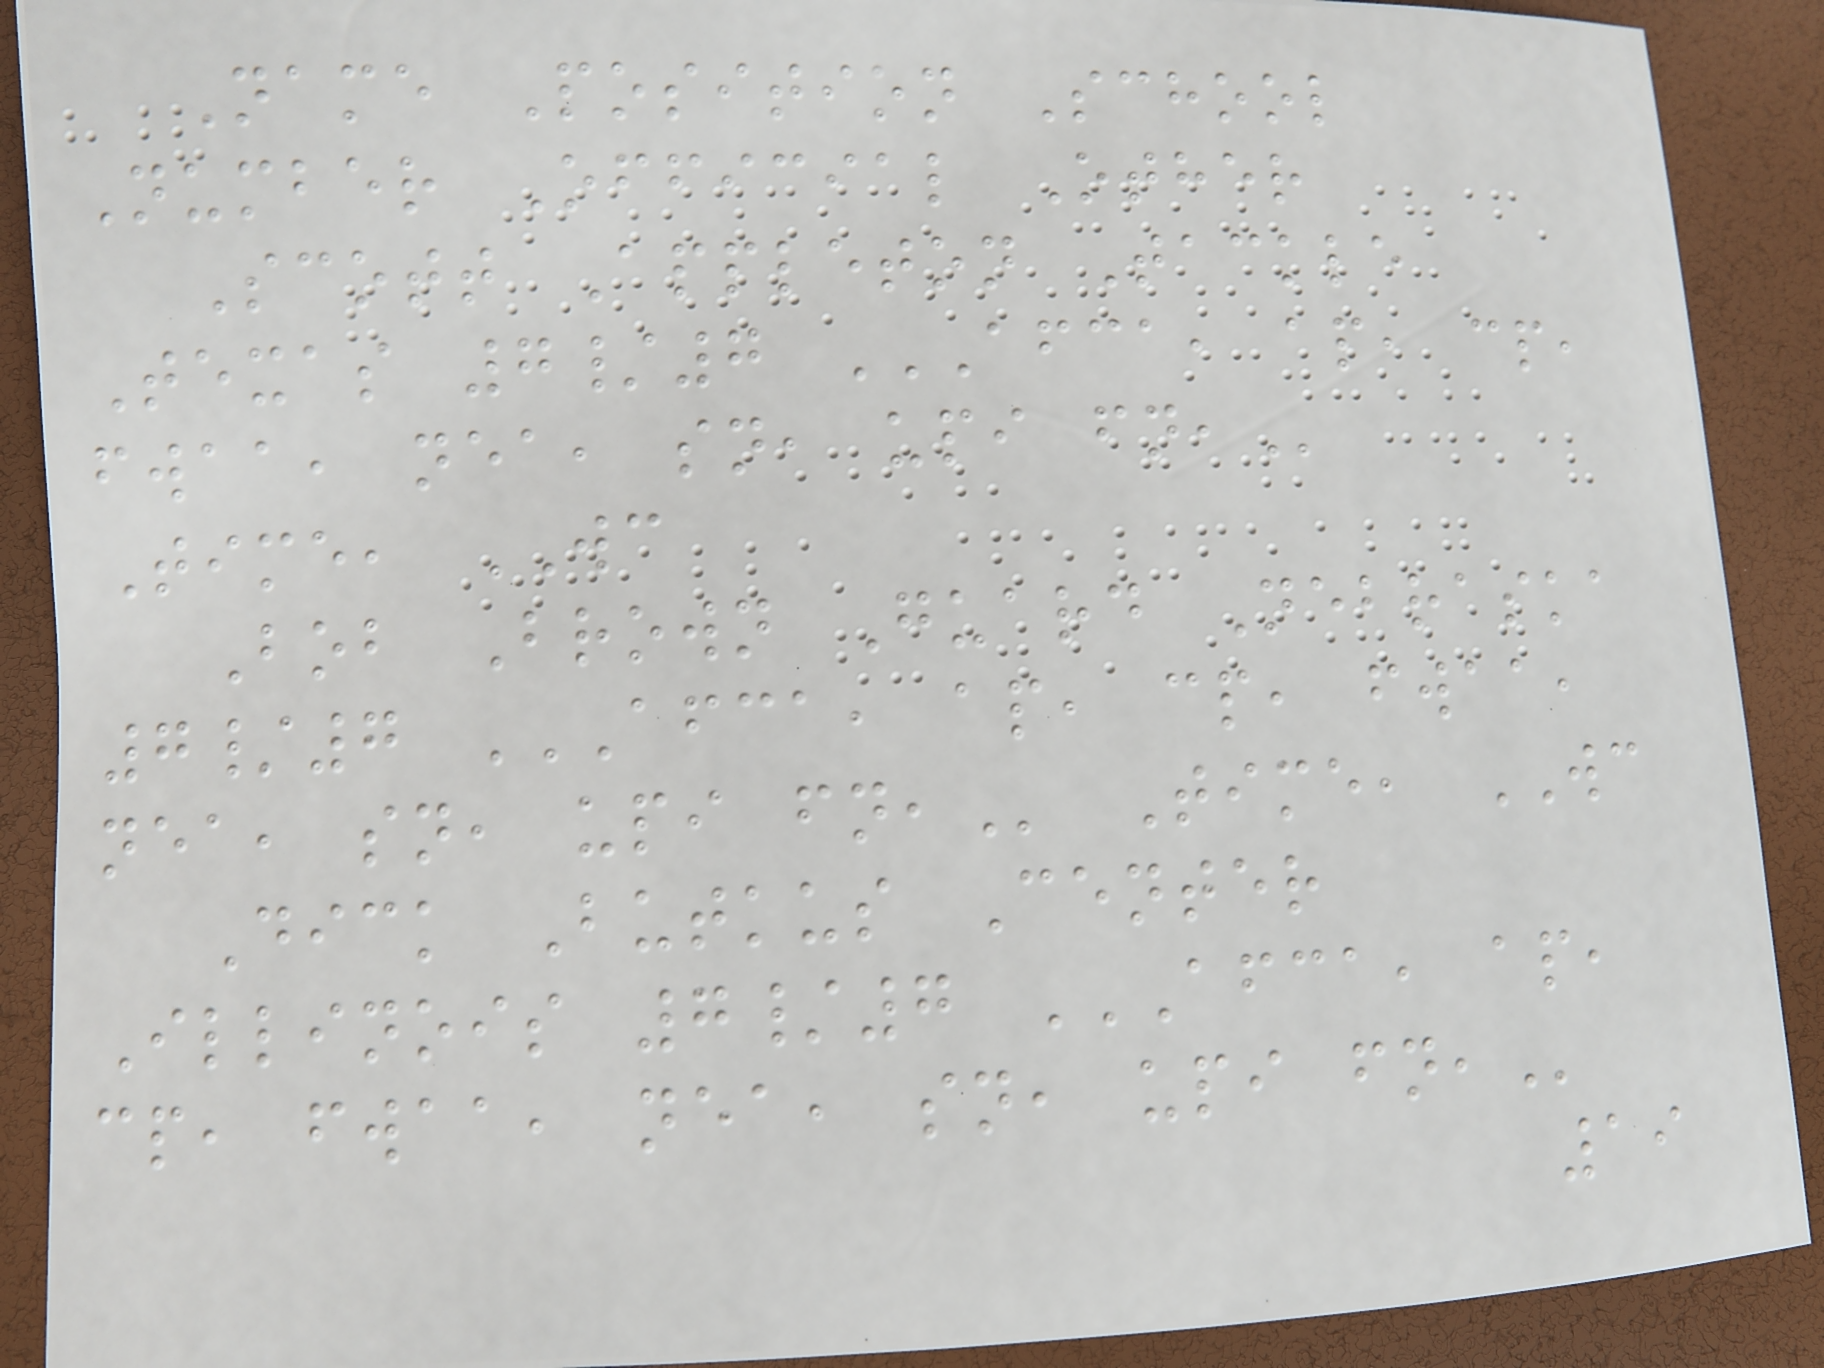Name Position School
Number Official Other
Scott Appleton Tackle
Texas 7/7 AFCA, AP, CP,
FWAA, NEA, SN, UPI FN,
Time, WC
Bob Brown Guard Nebraska
7/7 AFCA, AP, CP, FWAA,
NEA, SN, UPI FN, Time, WC
Dick Butkus Center
Illinois 7/7 AFCA, AP,
CP, FWAA, NEA, SN, UPI FN,
19
